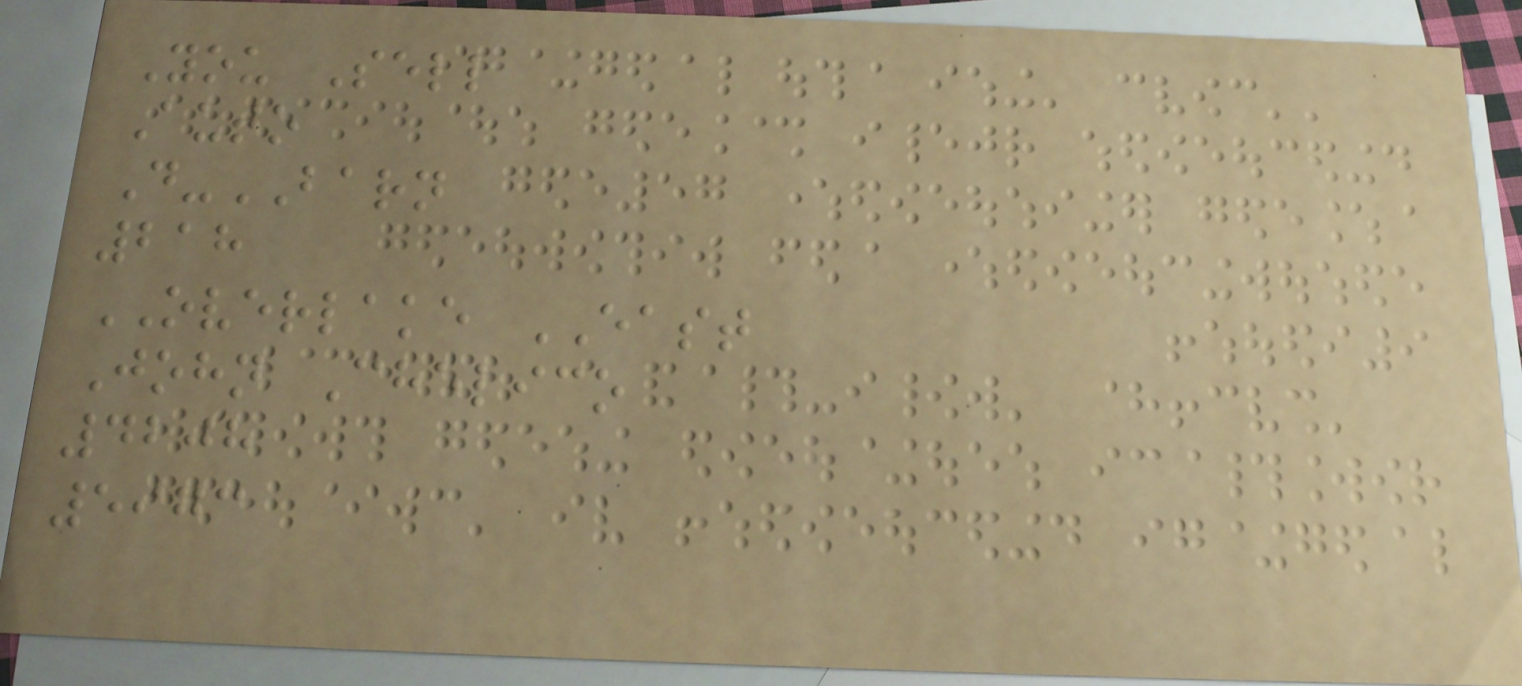You Sell
Auto
D-BARN
218
OVERLAKE EAST
John Chelico
4208
5973
